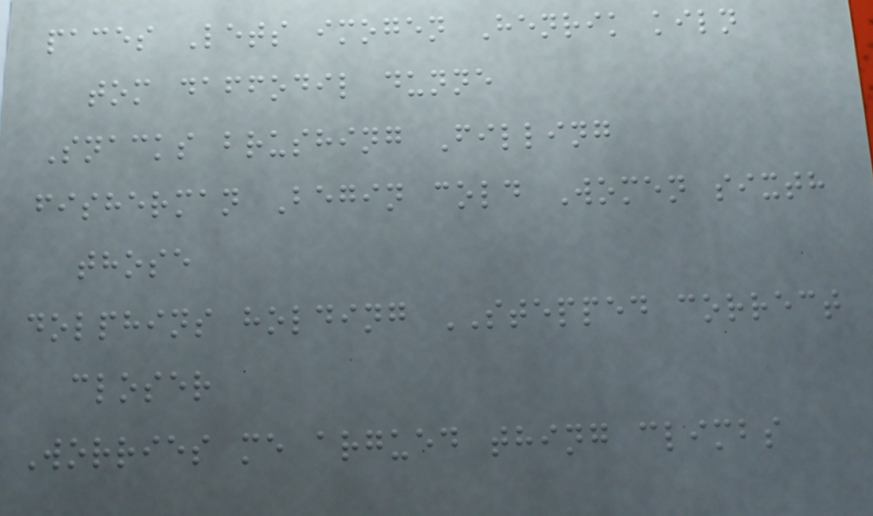paces Lets imogen Henrik kiln
tom daffodil dunne
Snacks brushing Filling
fisherman Begin cold Women sixth
those
dolphins holding STEPPED correct
closer
Worries me argued thing climbs
